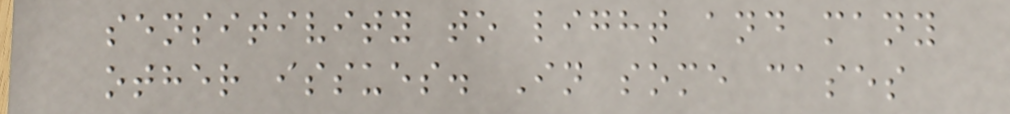sensitivity to light and many
other issues. In some cases
